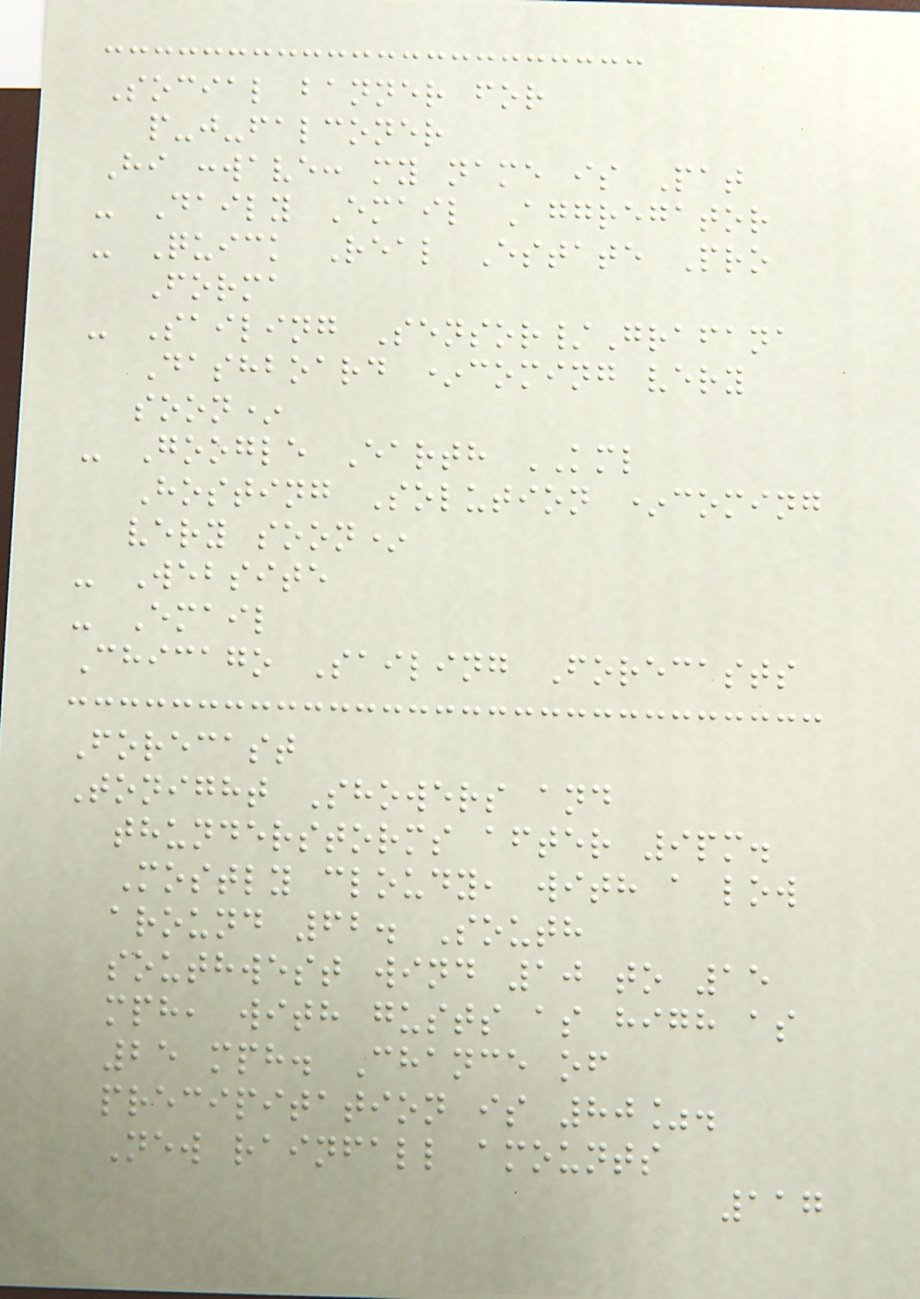Social banner for
p-j-falconer
Hi :wave: my name is Pat
- Daily Email Aggregator
- Quick Real Estate Pro
Forma
- Sailing Sensor/Grafana
Dashboard *coming very
soon*
- Google Earth KML
Hosting Solution *coming
very soon*
- Website
- Email
Chicago Sailing Forecasts
Forecast
Tonight Showers and
thunderstorms after 9pm.
Mostly cloudy, with a low
around 62. South
southwest wind 10 to 15
mph, with gusts as high as
25 mph. Chance of
precipitation is 80%.
New rainfall amounts
117
